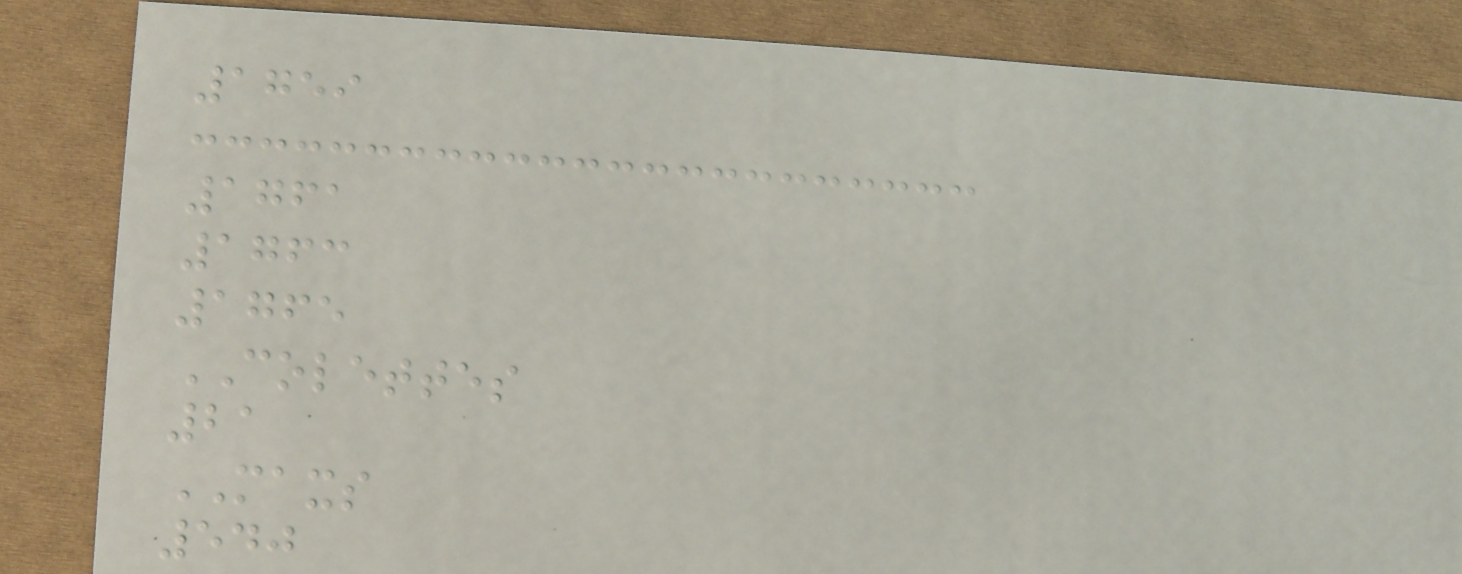1759
1761
1763
1765
COLETTES
21
MAXS
540
